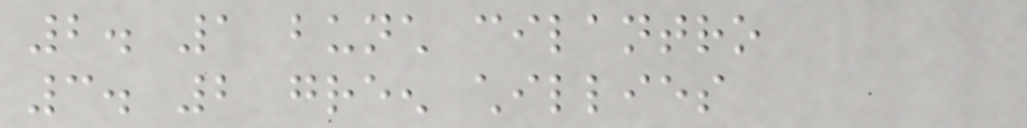2. 1 bunch cilantro
3. 2 green chillies
